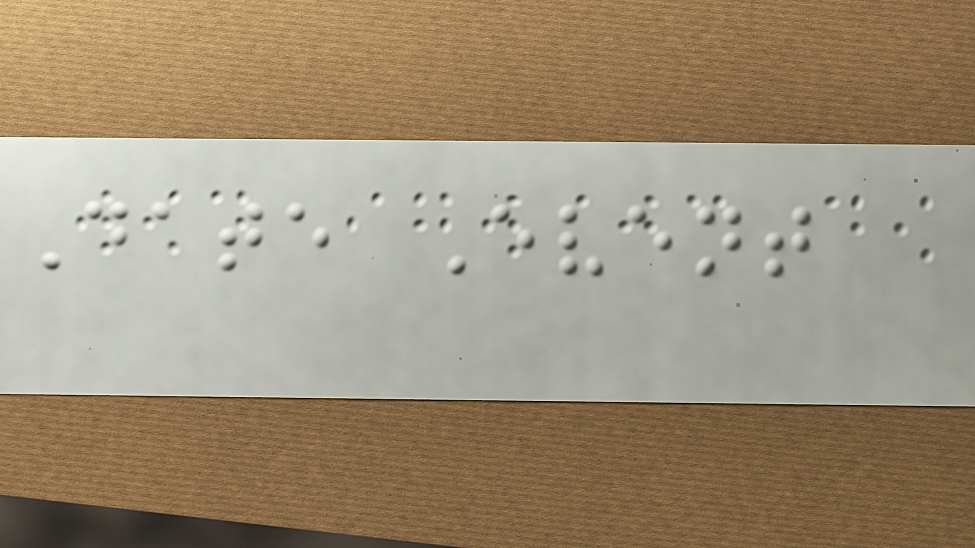Date Event
